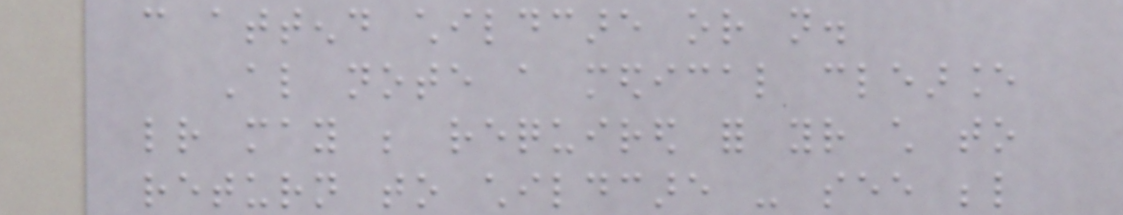can attend childcare or not.
Also note a medical clearance
letter may be required for your child to
return to childcare - see below
